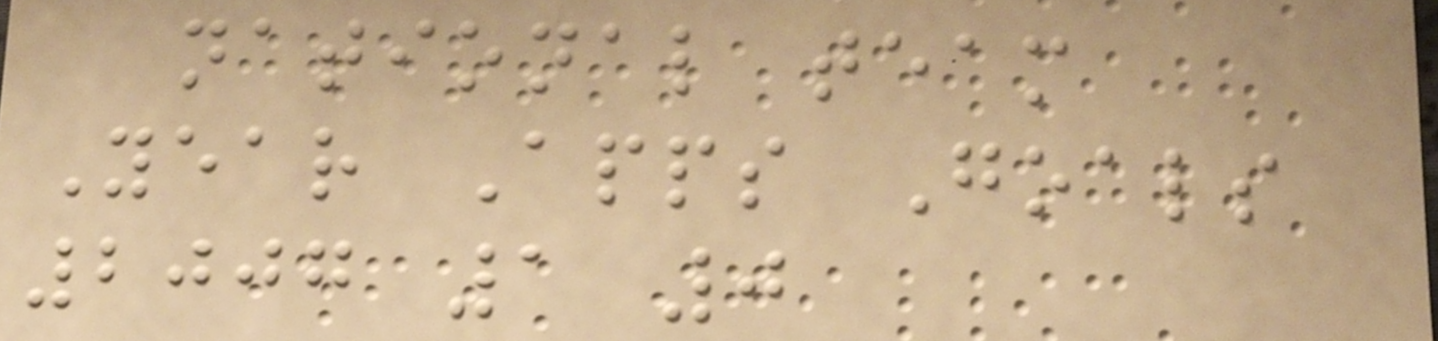national team
Year Apps Goals
2007 1 0
